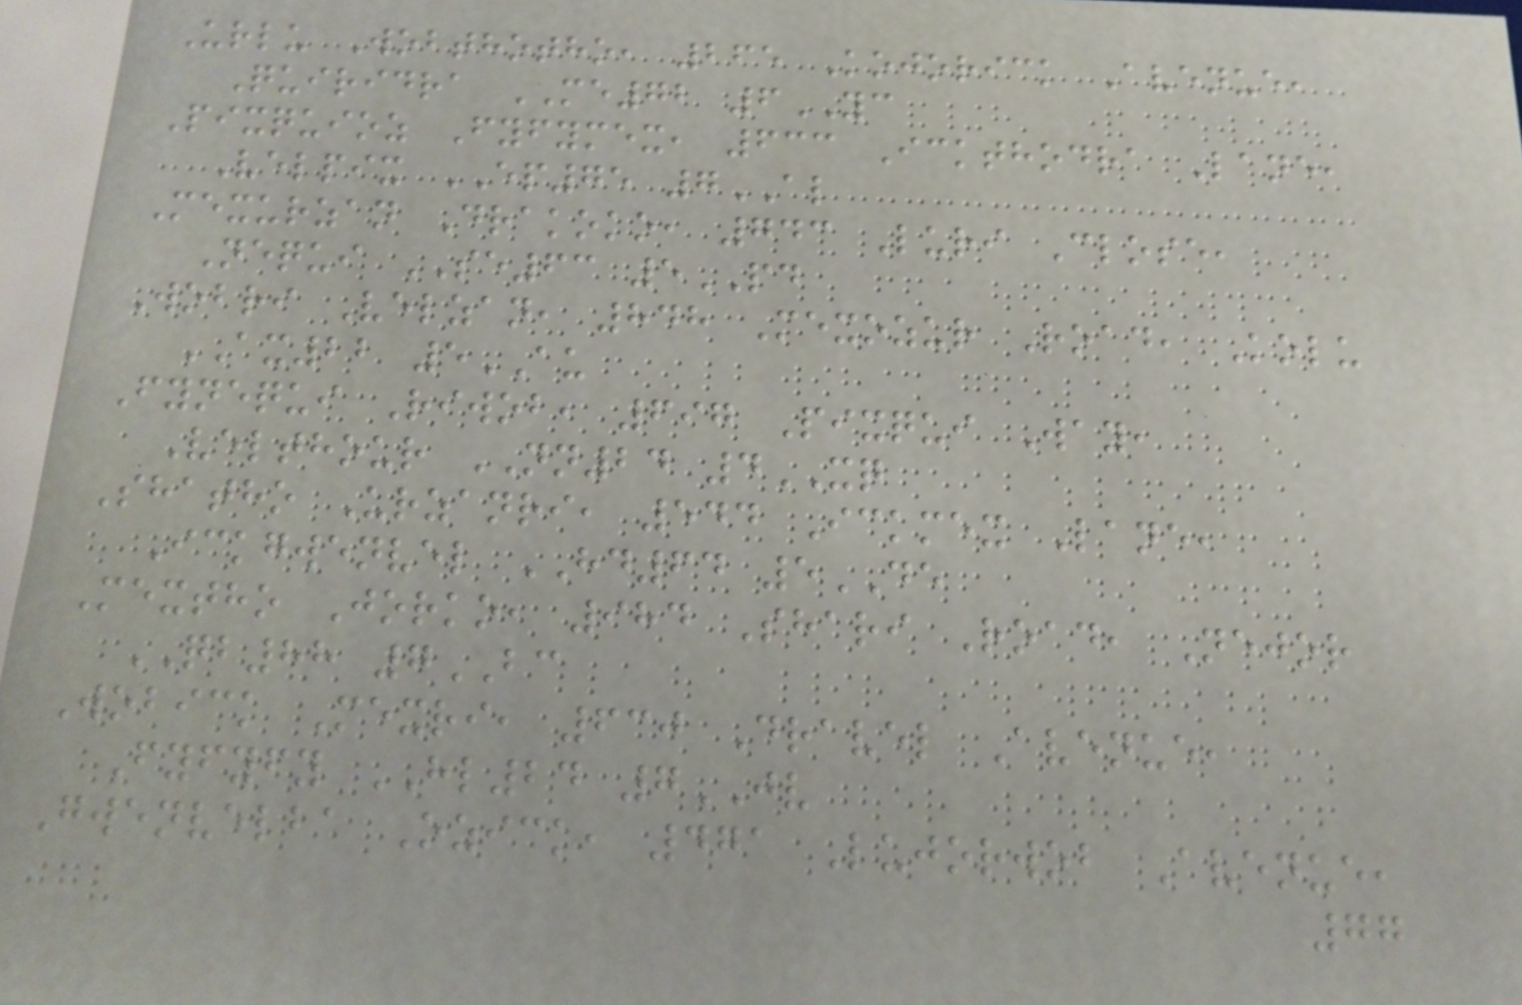Urlu Wobthotho, 265 Kojorick Avenue,
Quiridra ME72 6YC
Pixquioz Fyfymex, 633 Ickthodra Lane,
Velpix EP75 7AL
Mexurzan Drakoko, 743 Luri Close,
Nequi SE63 5PD
Wobri Velzan, 848 Mexozur Road, Kolu
AX22 5AU
Fynequi Riwob, 697 Pixqui Way,
Velthour NN24 4XQ
Shatho Urzanri, 544 Ickmex Lane,
Ickgwenvel HD64 5DE
Mextho Jorko, 984 Shari Road, Nejor
QB88 7BC
Wobick Mexri, 630 Dravel Avenue,
Fyfyfy HL24 7JV
Gwenvelba Ozick, 471 Lujorwob Avenue,
77
